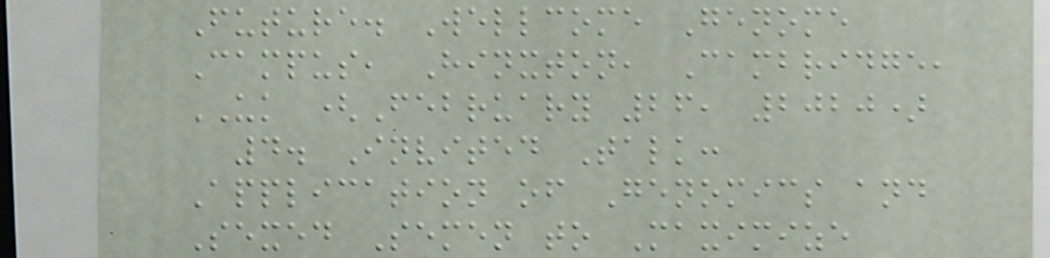Future. Wellcome Genome
Campus, Hinxton, Cambridge,
UK (February 26, 2020)
4. Invited Talk:
Application of Genomics and
Sexed Semen to Maximize
